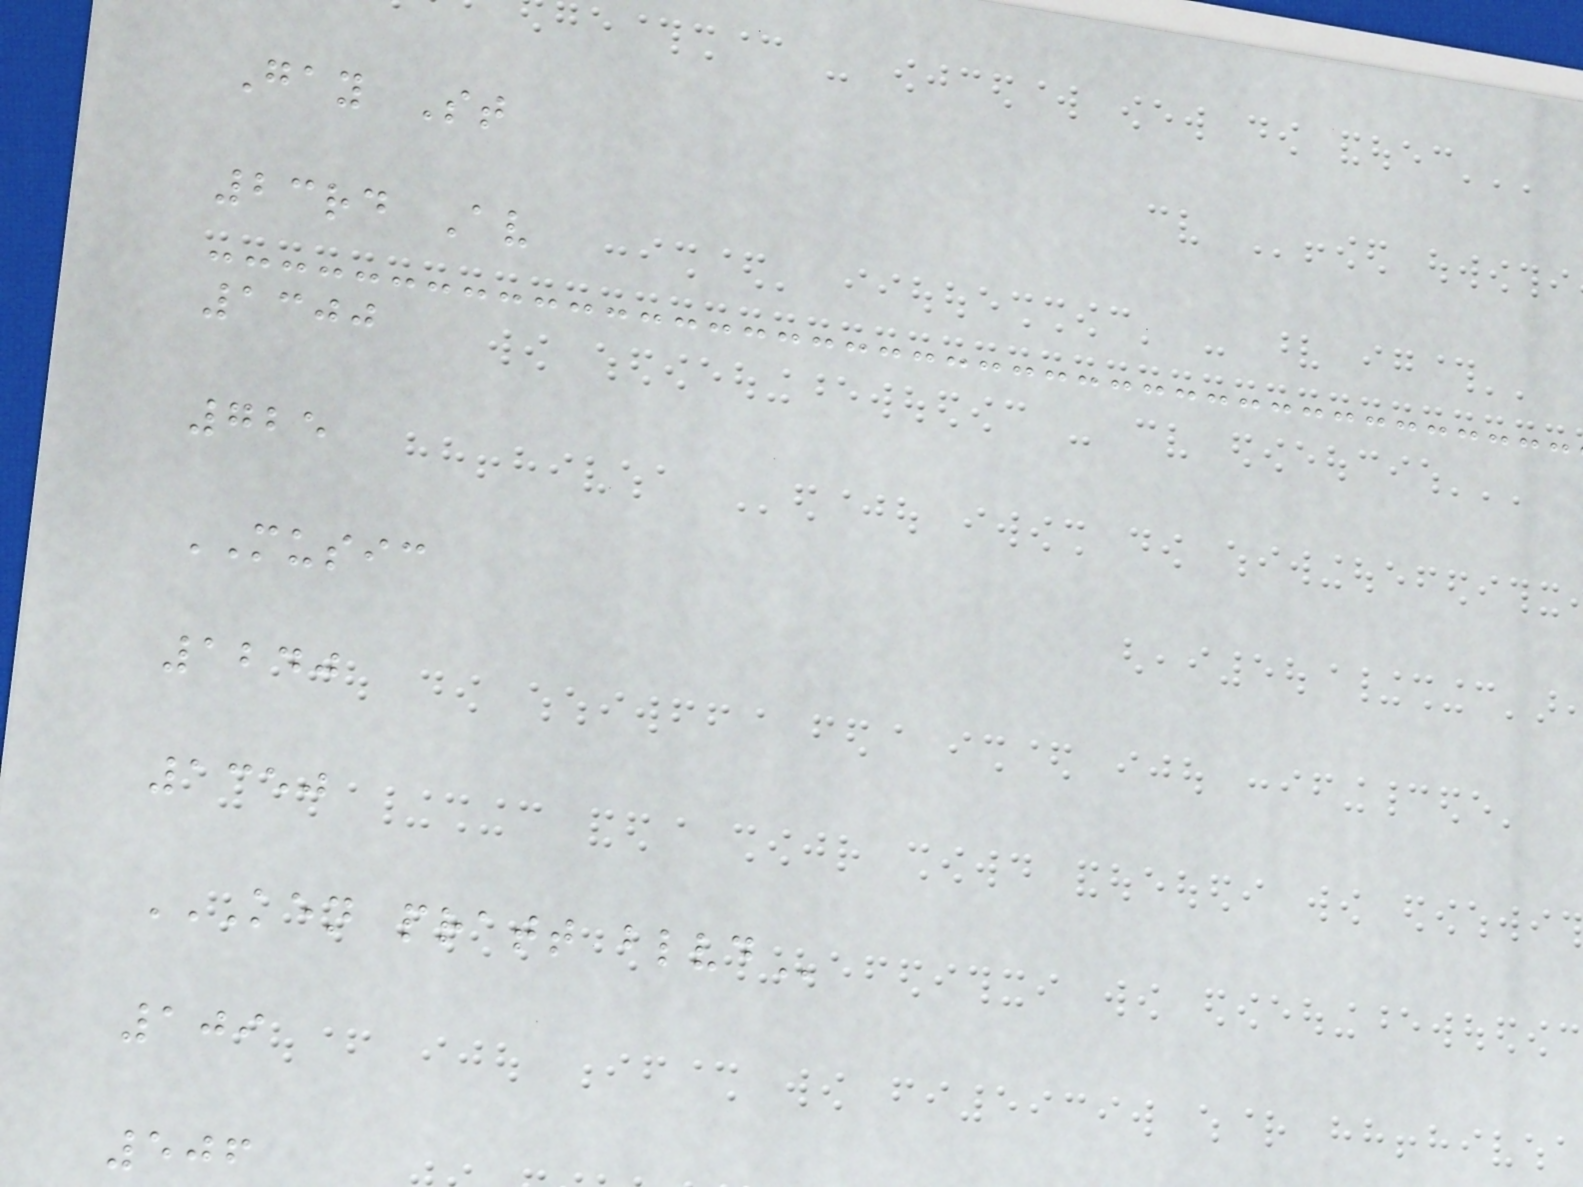Gay St
23rd Av
1300
725
MUSIC
1240
1350
KEN PRATT BLVD
109
506
